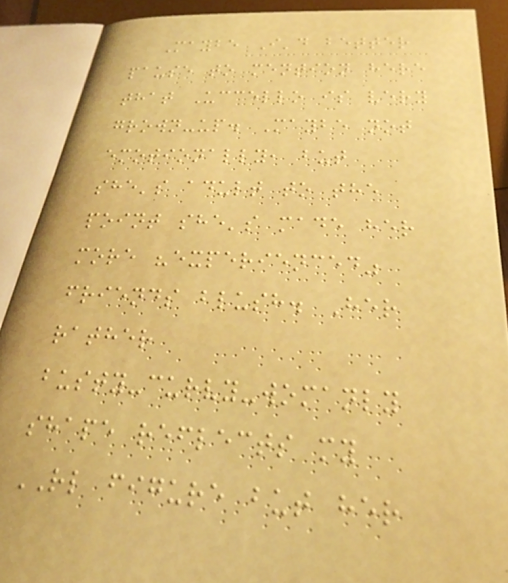Maybe I'd better
pause to mention here
that Uccello is very
grown-up. Maybe not
emotionally, but
she's adult to the
point she's made her
more "experienced"
friends blush. Her
rather
busty-curvy-womanly
shape reflects my
RL figure but her
